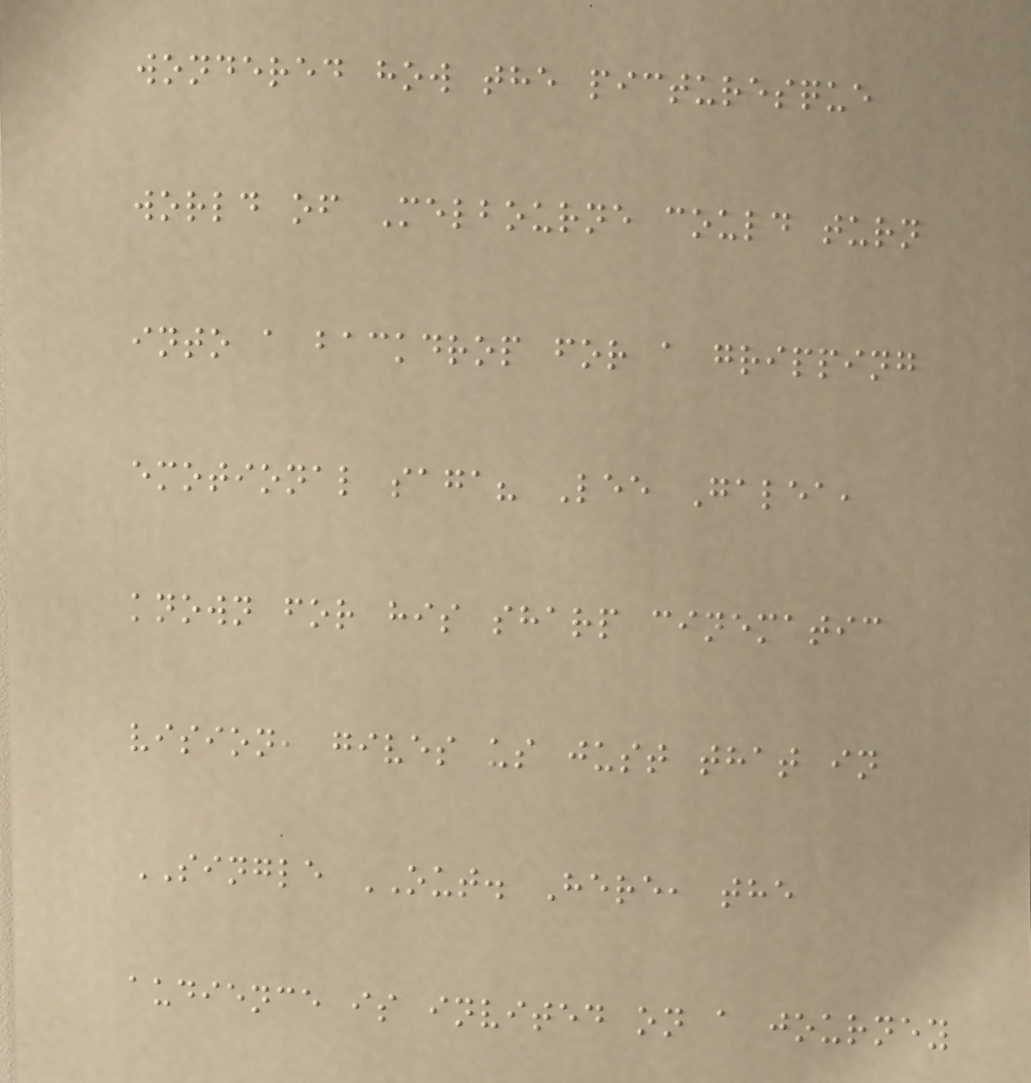wondered how the picturesque
world of Melbourne could turn
into a backdrop for a gripping
emotional saga? Lee Galea,
known for his sharp cinematic
vision, gives us just that in
SINGLE OUT. Here, the
audience is invited on a journey
